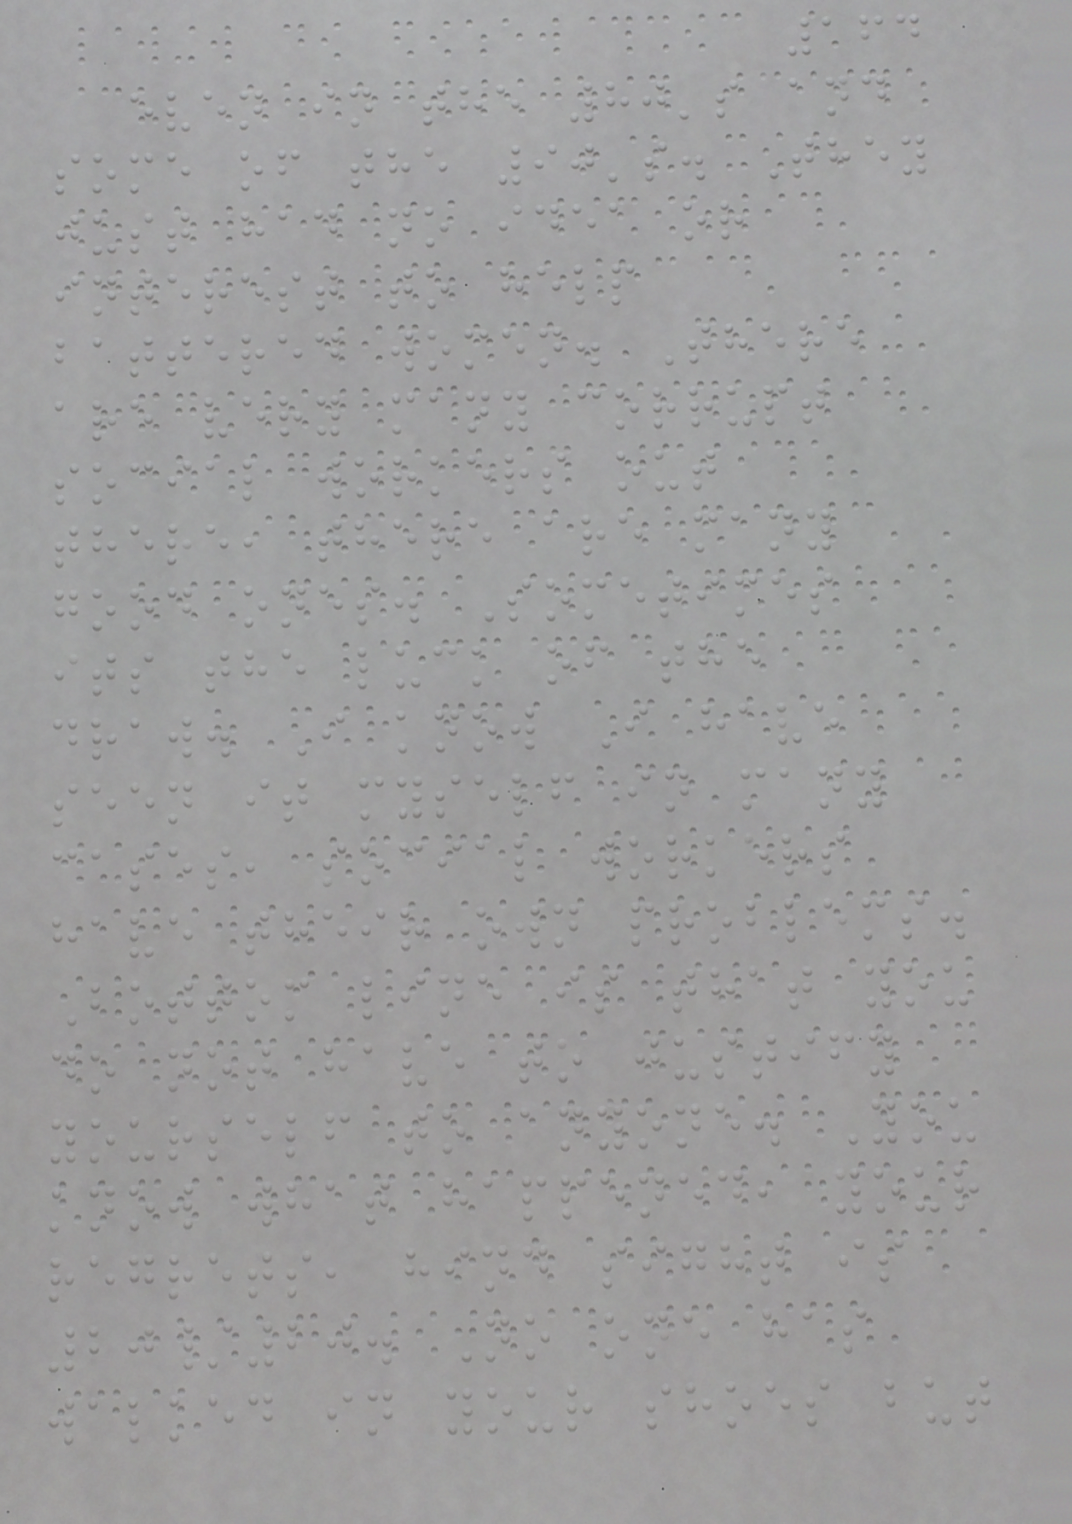164
even in the 80's and
some of the 90's. They
just had no idea or
interest to help
battered women. There
are very many corrupt
social workers out
there, there are many
good ones. Sometimes
its the luck of the
draw. I know I have
seen it myself in many
cases, social workers
have their own problems.
Bottom line is that you
do not have to justify
yourself to anyone. You
know what happened, your
regrets, hind sight is
20/20. No one has
walked in your shoes but
